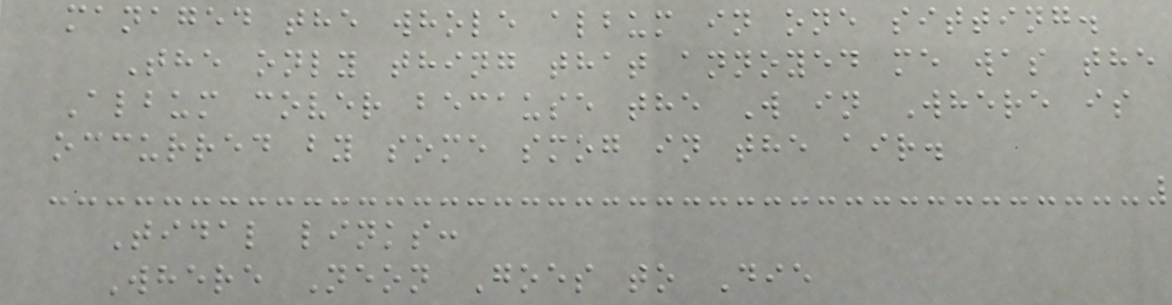managed the whole album in one sitting.
The only thing that annoyed me was the
Album cover because the W in Where is
occurred by some smog in the air.
Tidal links:
Where Neon Goes to Die
